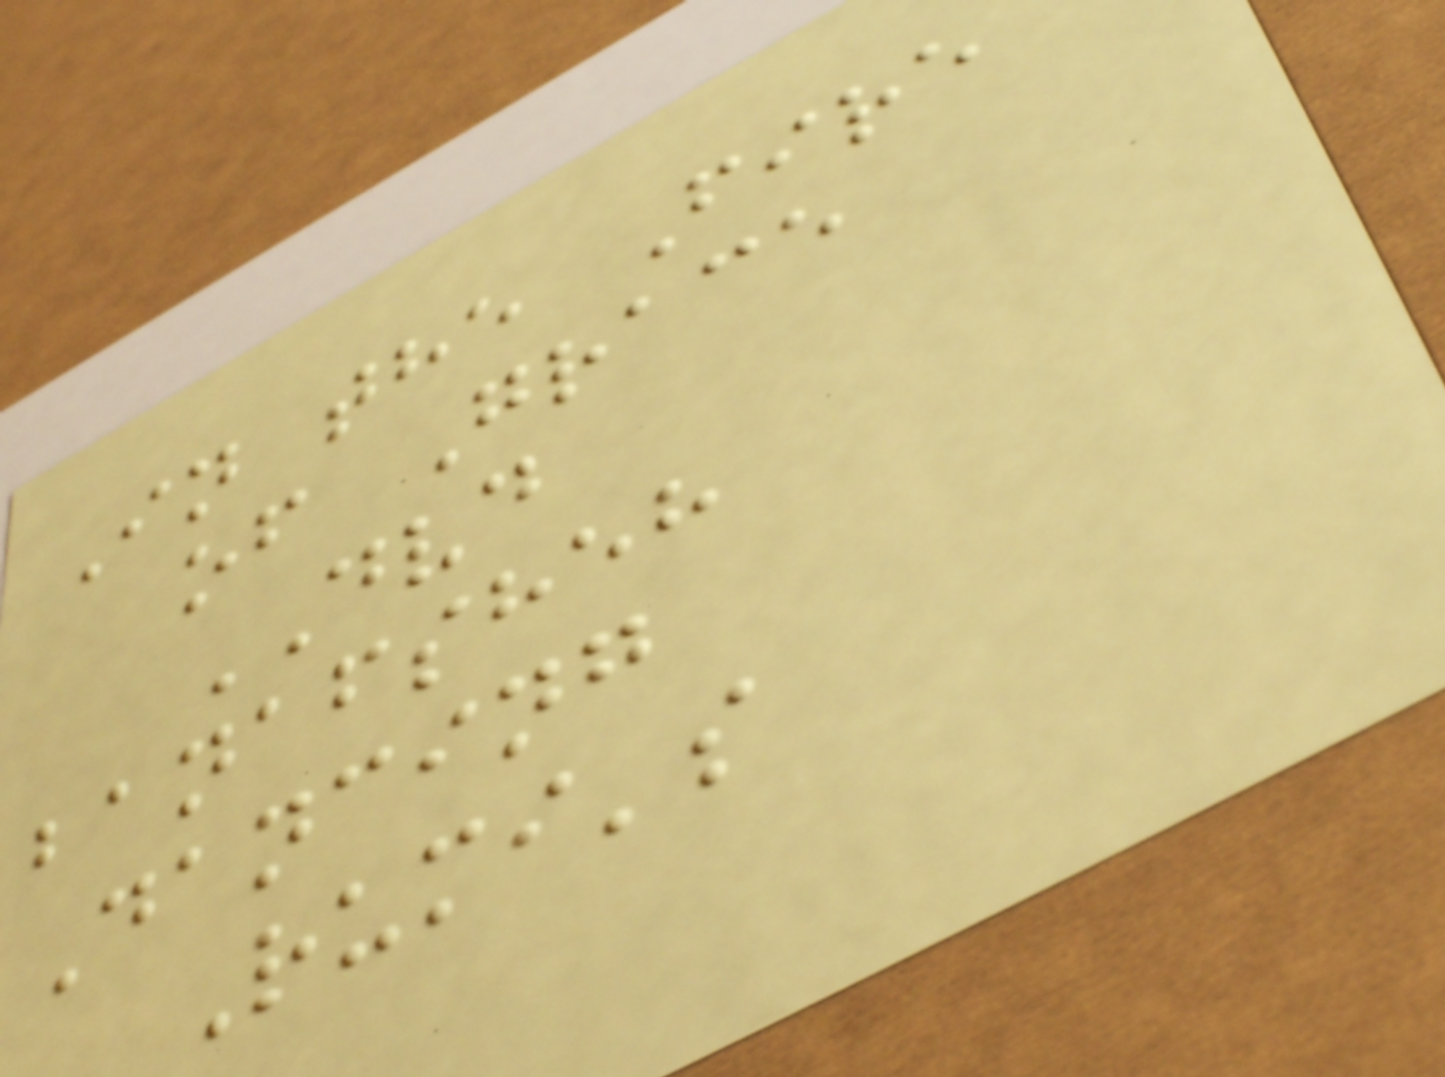In the Fire
of Grace
DVD
banafsheh
Dancing
Rumi's
